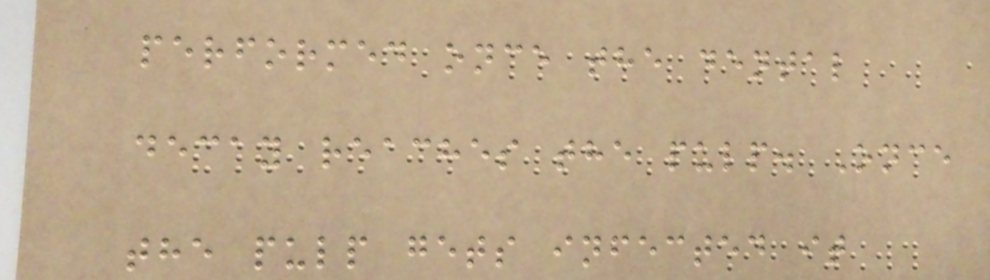performed once the dental
decay reaches the pulp. Once
the pulp gets infected it
